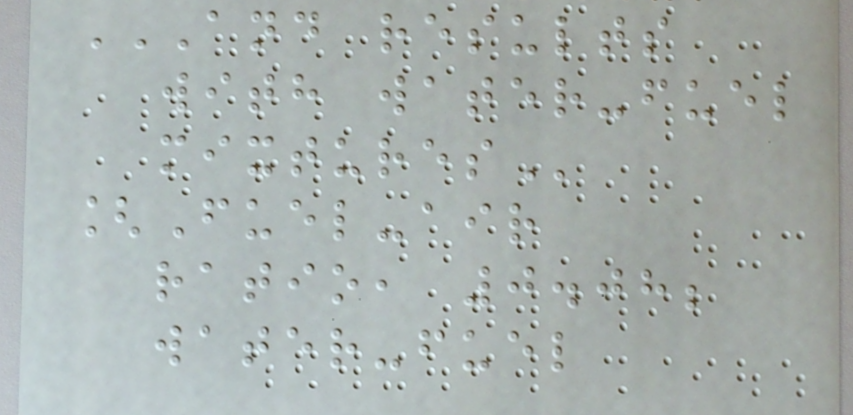AND RESULTS
WITH WATER-FUEL
MIXTURES
[Fuel-air
ratio, 0.08;
water-fuel
